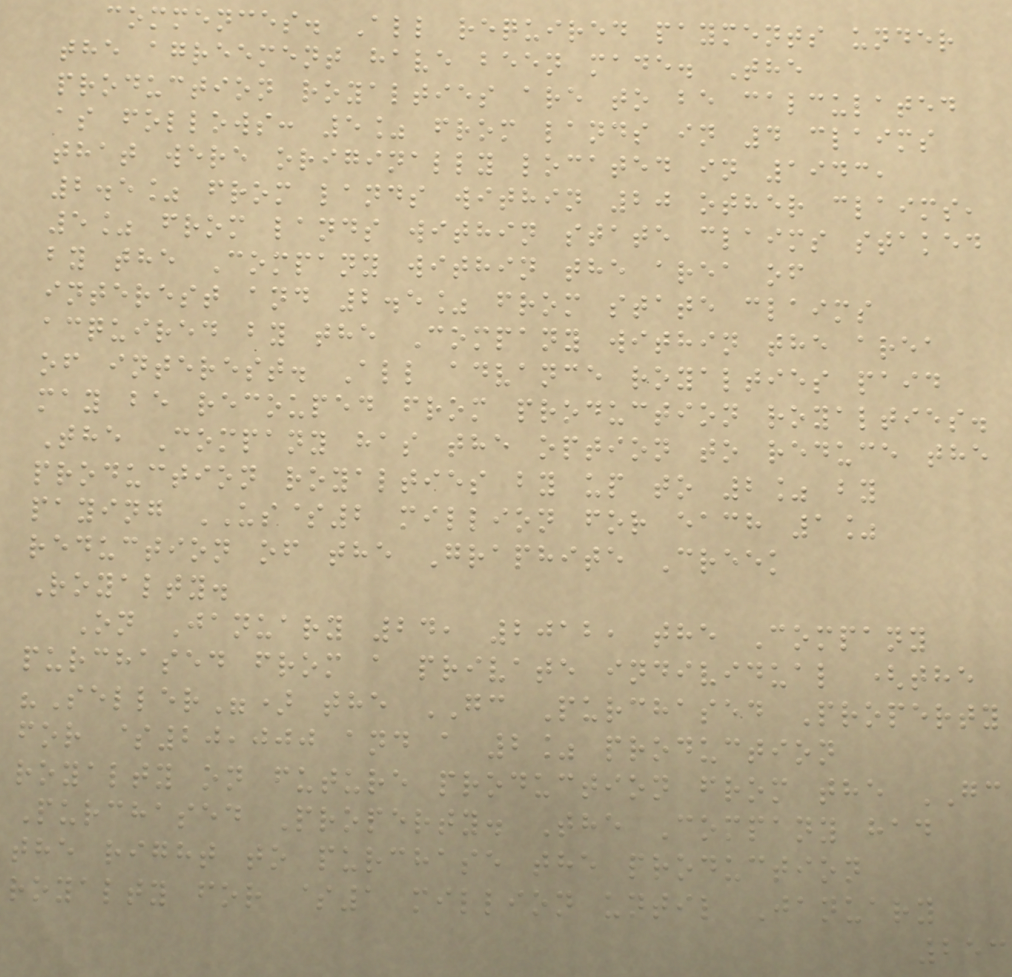commences. All required payments under
the agreement have been made. The
production royalties are to be calculated
as follows: 5% from lands in 4 claims
that were originally located in 1943,
2.5% from lands within 20 other claims,
5% from lands within state claims staked
by the Company within the area of
interest and 2.5% from state claims
acquired by the Company within the area
of interest. All advance royalties paid
may be recouped from production royalties.
The Company has the option to reduce the
production royalties by up to 2% by
paying US$2 million for each 1%
reduction of the Graphite Creek
Royalty.
On January 24, 2012, the Company
purchased from a private individual (the
"Seller") the GC Purchased Property
for $20,000 and a 2% production
royalty on future production from the GC
Purchased Property. The Company had
the right to purchase the production
royalty for $1 million until January
253
